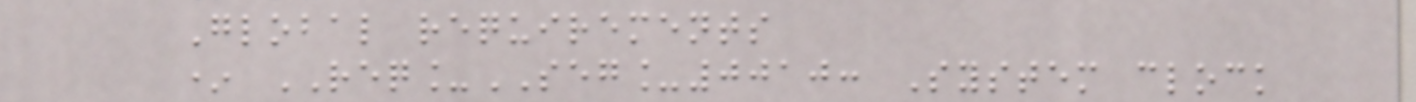Global requirements
* REQ_SEG_0010: System clock
